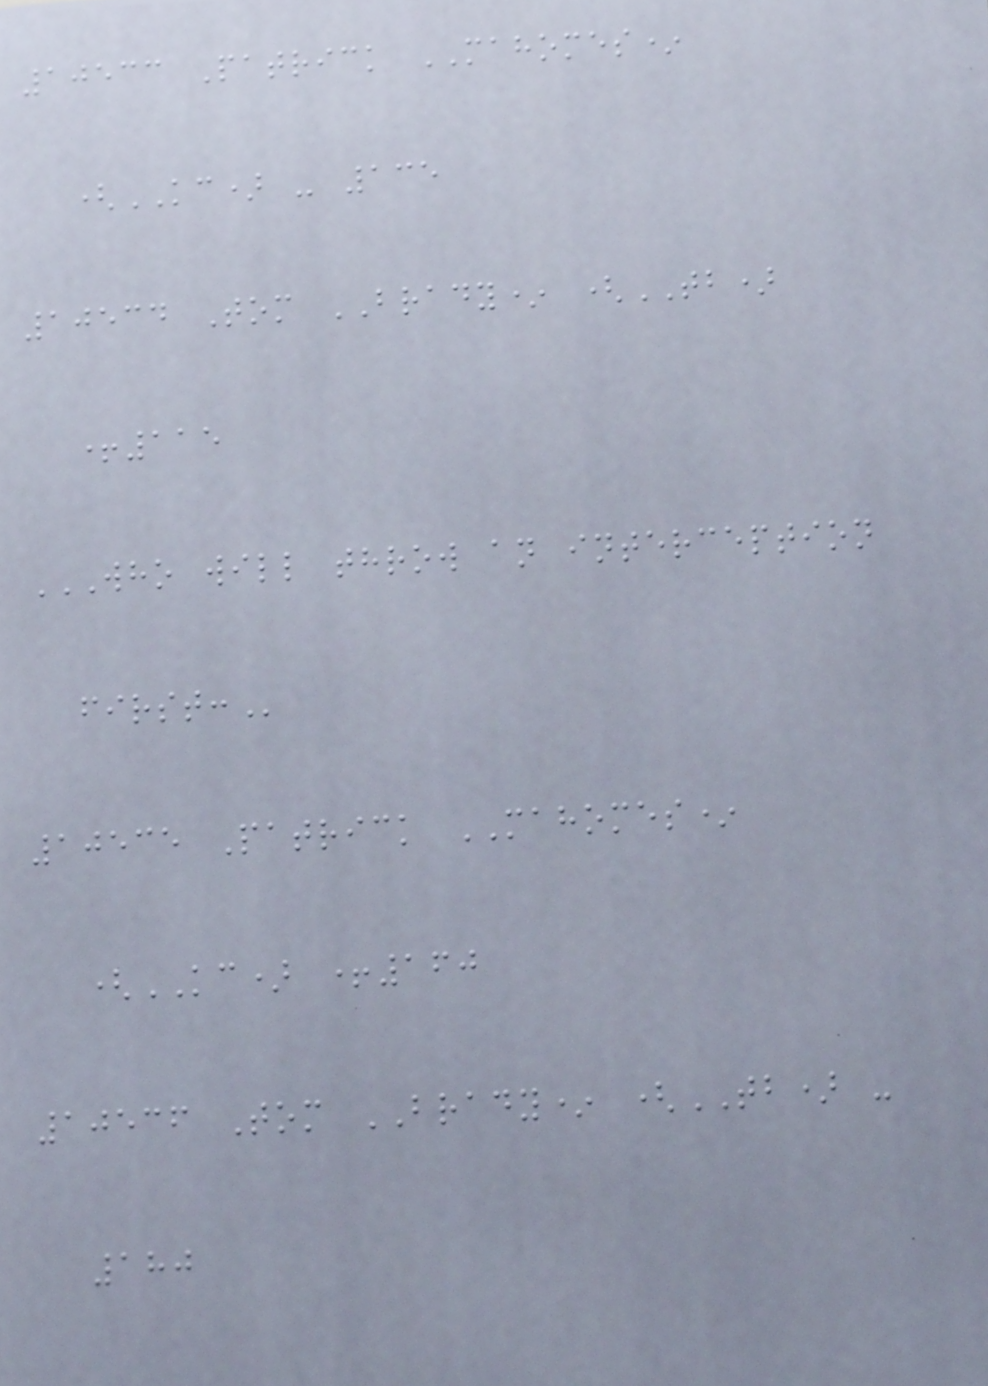10533 Patrick MAHOMES*
(KC) - 135
10534 Tom BRADY* (TB)
+115
WHO WILL THROW AN INTERCEPTION
FIRST:
10535 Patrick MAHOMES*
(KC) +160
10536 Tom BRADY* (TB) -
180
